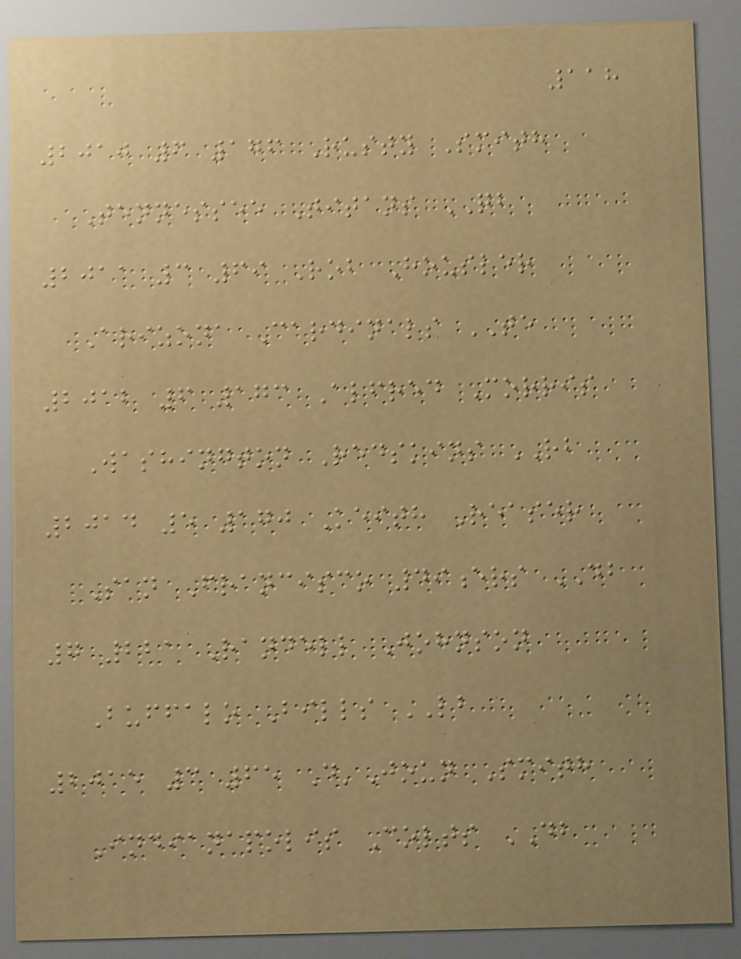118
2010 6 176 Rusty Smith
Tennessee Titans QB
2011 3 69 Rob Housler
Arizona Cardinals TE
2012 6 173 Alfred Morris
Washington Redskins RB
2014 5 170 Keith Reaser
San Francisco 49ers DB
7 221 Randell Johnson
Buffalo Bills LB
2015 3 65 D'Joun Smith
Indianapolis Colts DB
